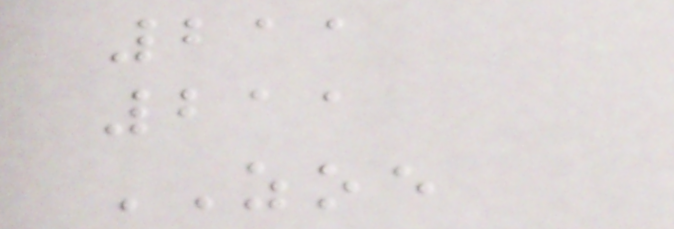211
211
ZOE
